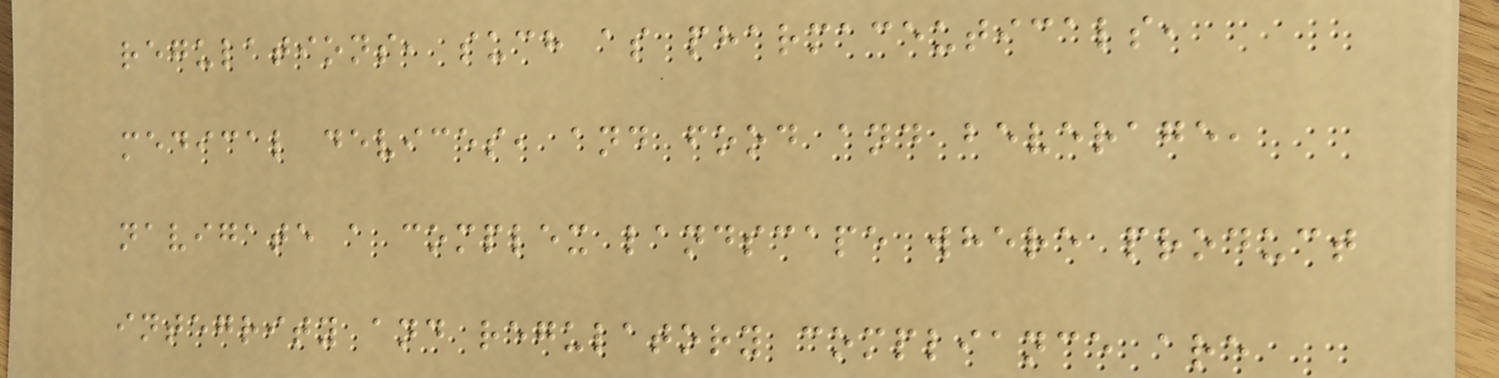regulations, such as pharmaceuticals,
medical devices, and food and beverage,
navigate a complex landscape where product
integrity and regulatory compliance are
